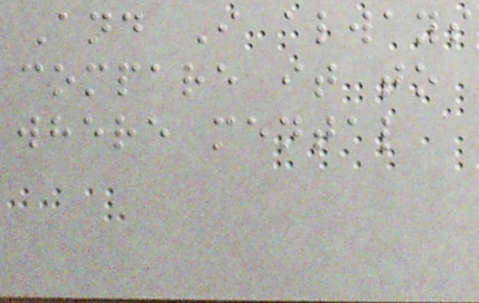And I always
compare it to
where mental
